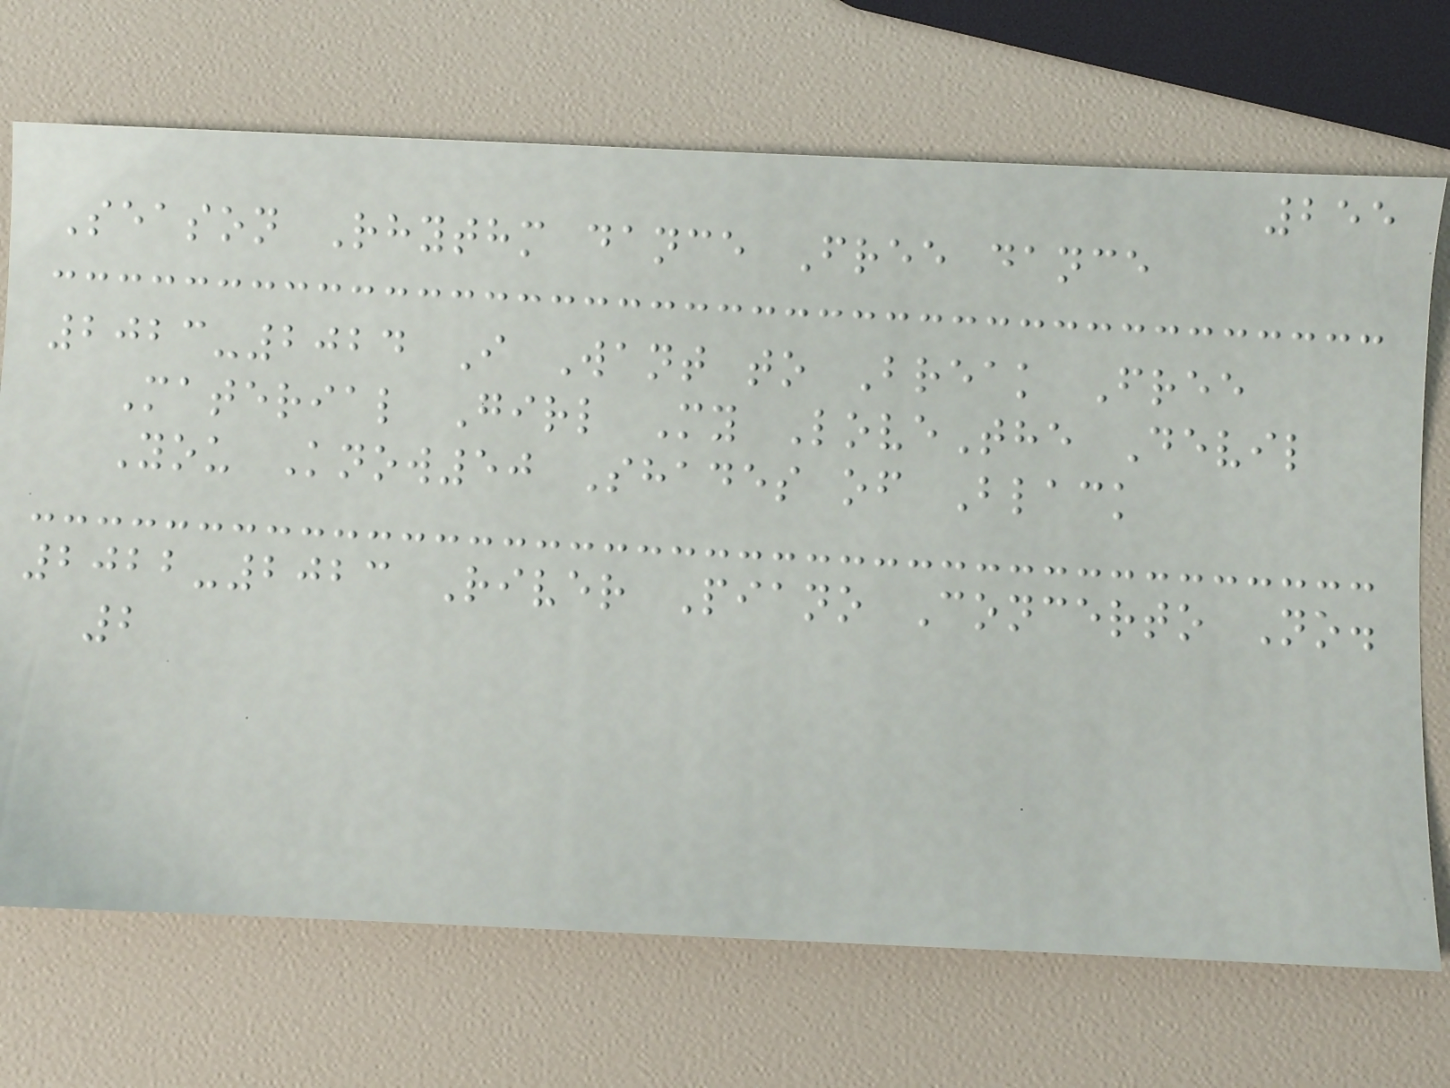255
Season Rhythm dance Free dance
2023-2024 I Want to Break Free
Material Girl My LoveThe Devil
You Know50 Shades of Black
2022-2023 River Piano Concerto No.
2
